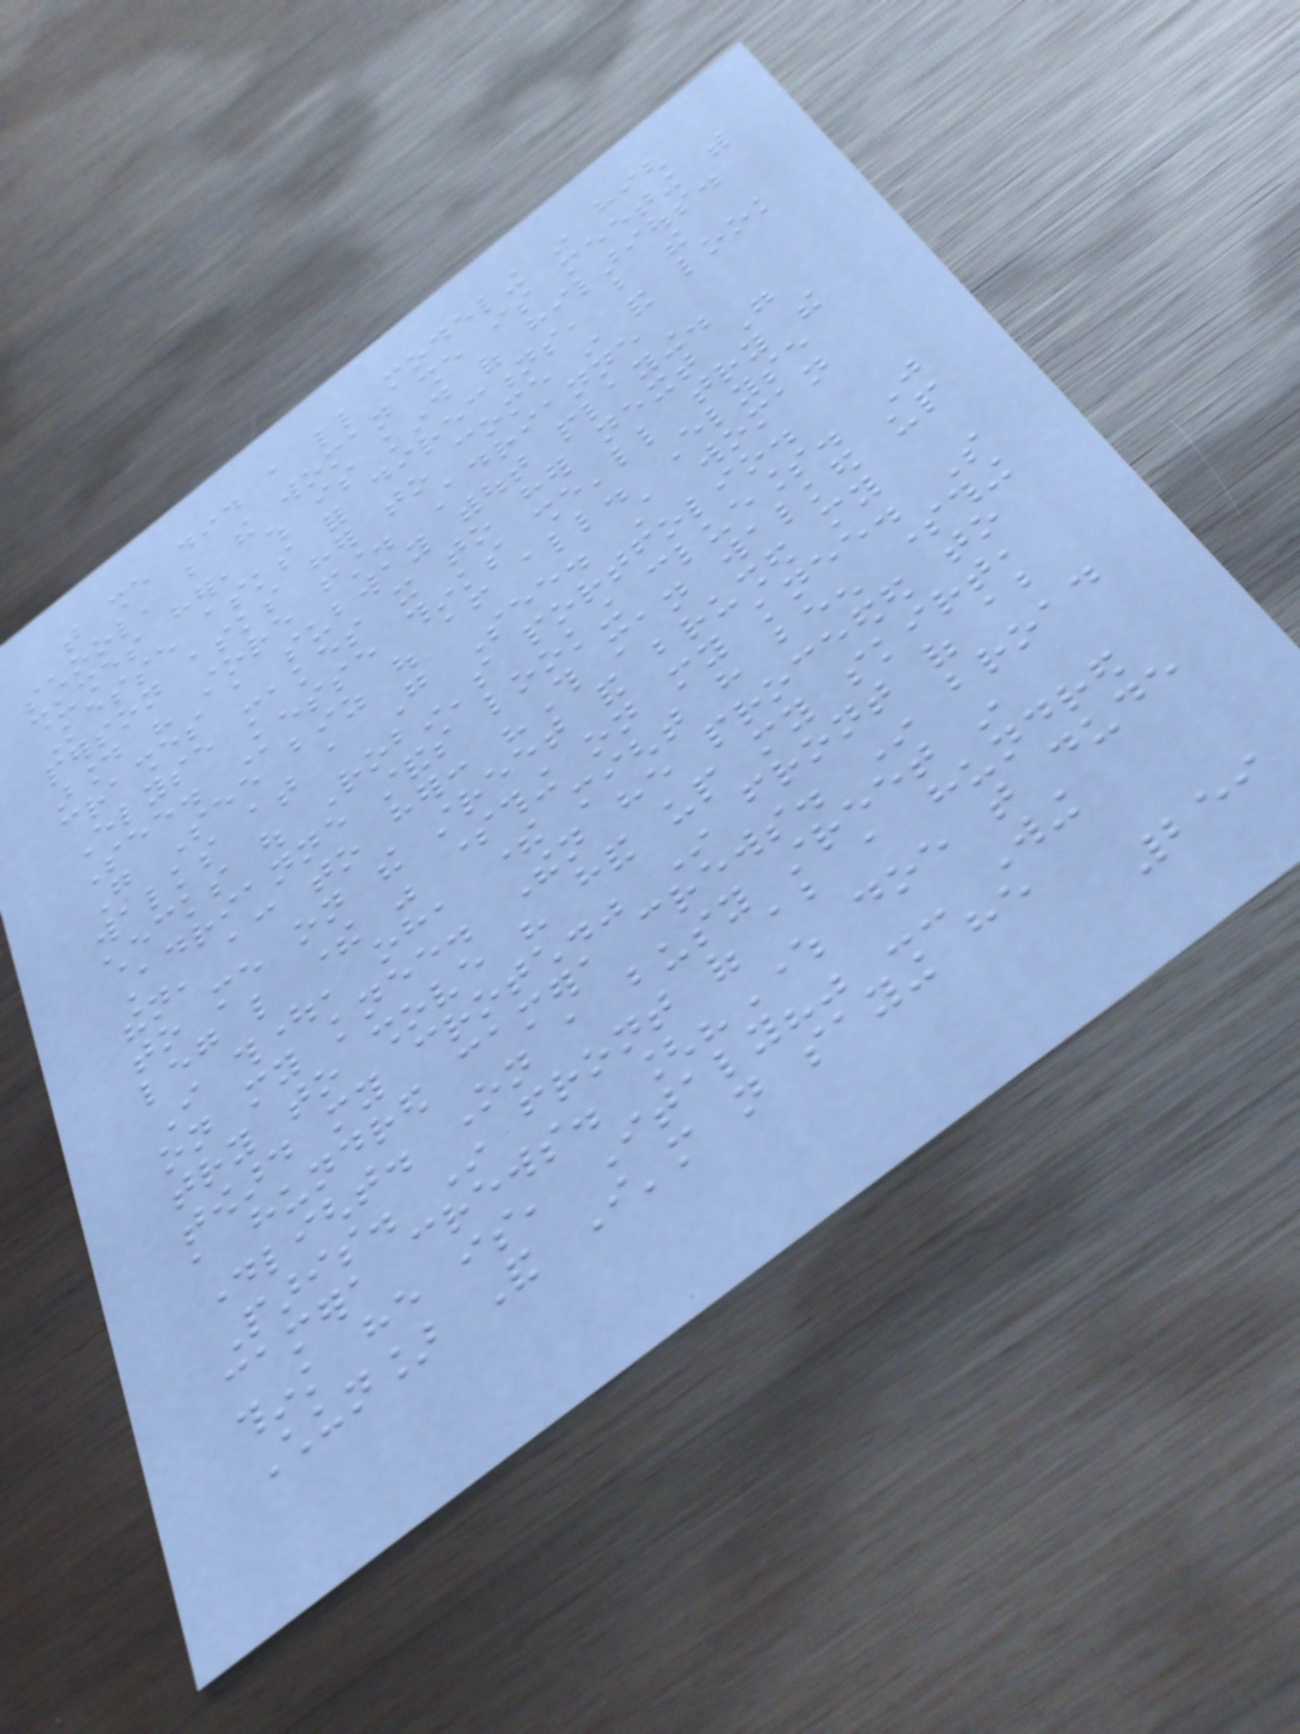that she did a little modeling in high
school, but the woman she is meeting with
shushes her, which is kind of hilarious.
Kesse asks for directions, but the
person asks her to come in and look
around his store first. Adrianne
crashes a subway without playing.
Elyse makes it to her next Go
See. Kesse thinks she'll try the
Go See biz out after all. Elyse
walks at a Go See. A woman
checks out Robin's portfolio.
Adrianne stands looking clueless. Just
then, according to her: "This man walked up
to me on the street and brushed my
leg like there was something on my knee. So
I thought, oh, there might have been something
on my knee. Then he proceeded to
try to shove his hand up my skirt,
toward my crotch." In front of about
a hundred camera crews. In broad
daylight. On a busy street in
Paris. In front of about a hundred
camera crews. ["Where doe that dude
think he is, Italy?" -- Wing
Chun] And I'm not saying he
259
